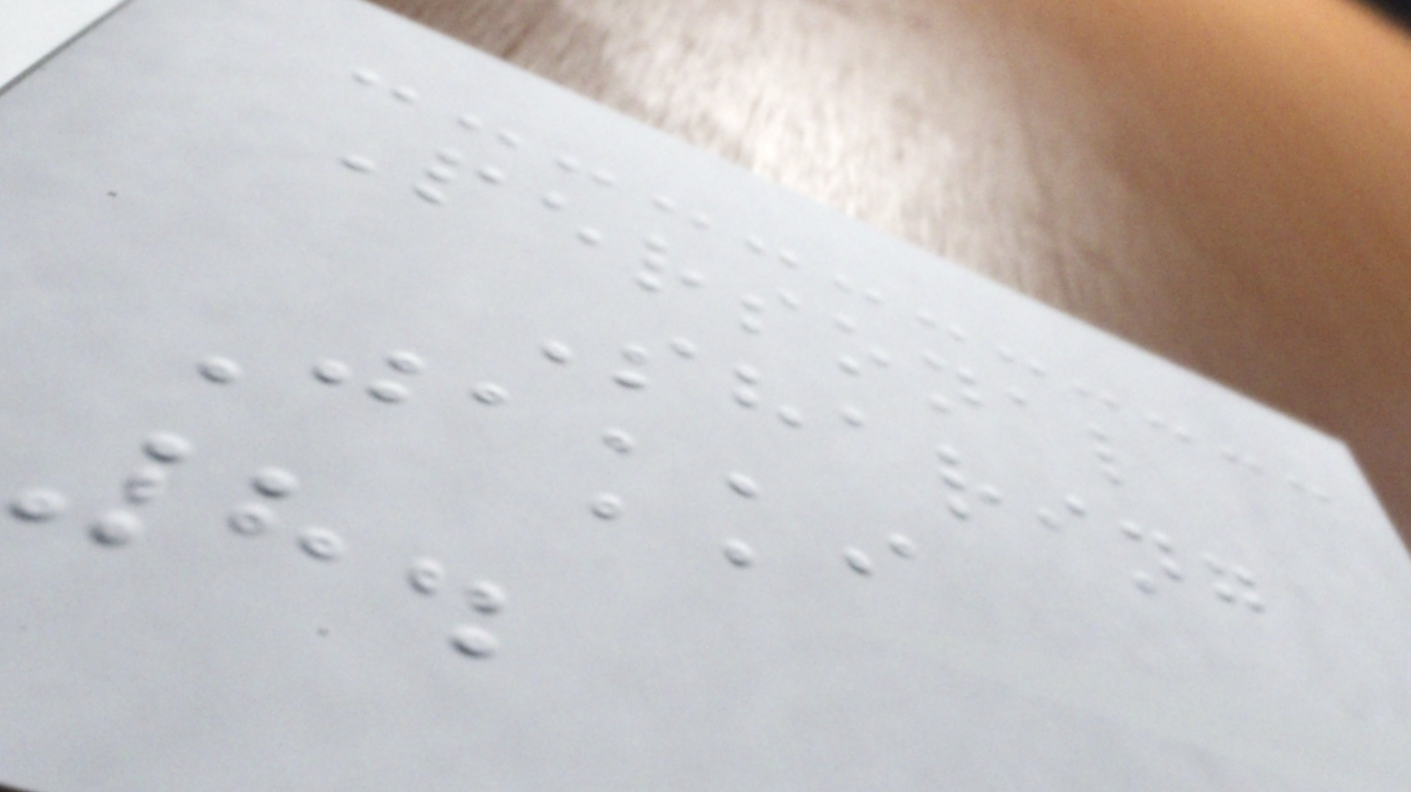Personal
Sharing
Jakki
8.
